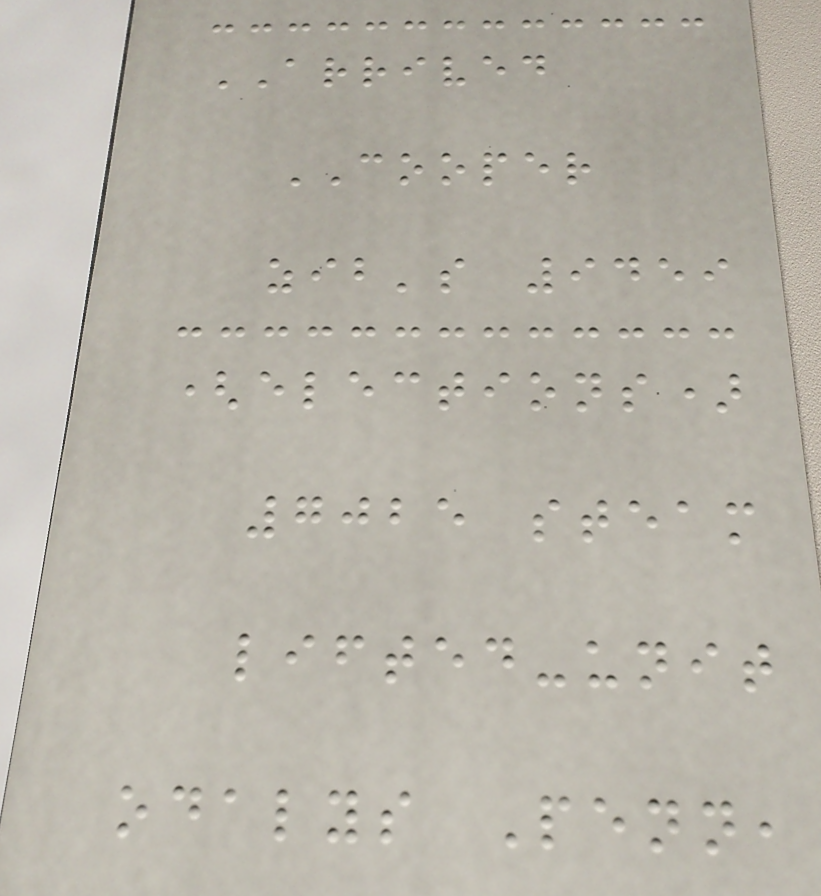ARRIVED
COOPER
zib's 9459
(elections)
7025 steam
lifted-unit
odalys Penn,
